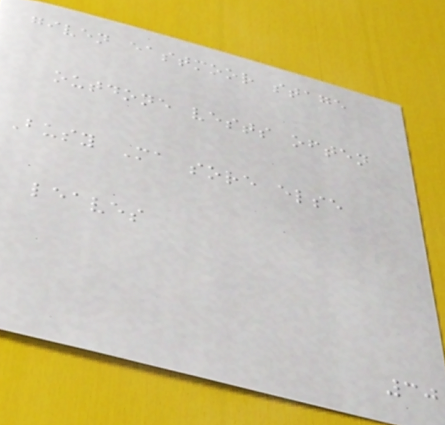given eastmoor stage
outdone vests often
Busy Ma sore else
leaves
30
